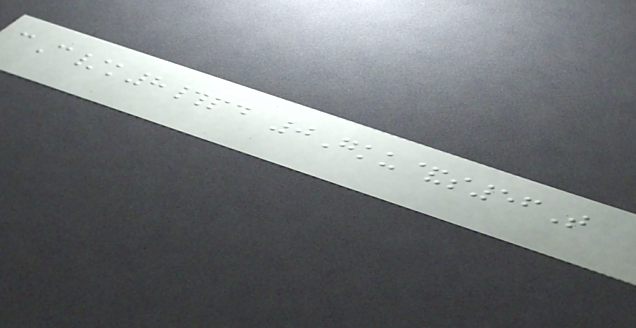cC/k8#pd 0Gku&s56T
